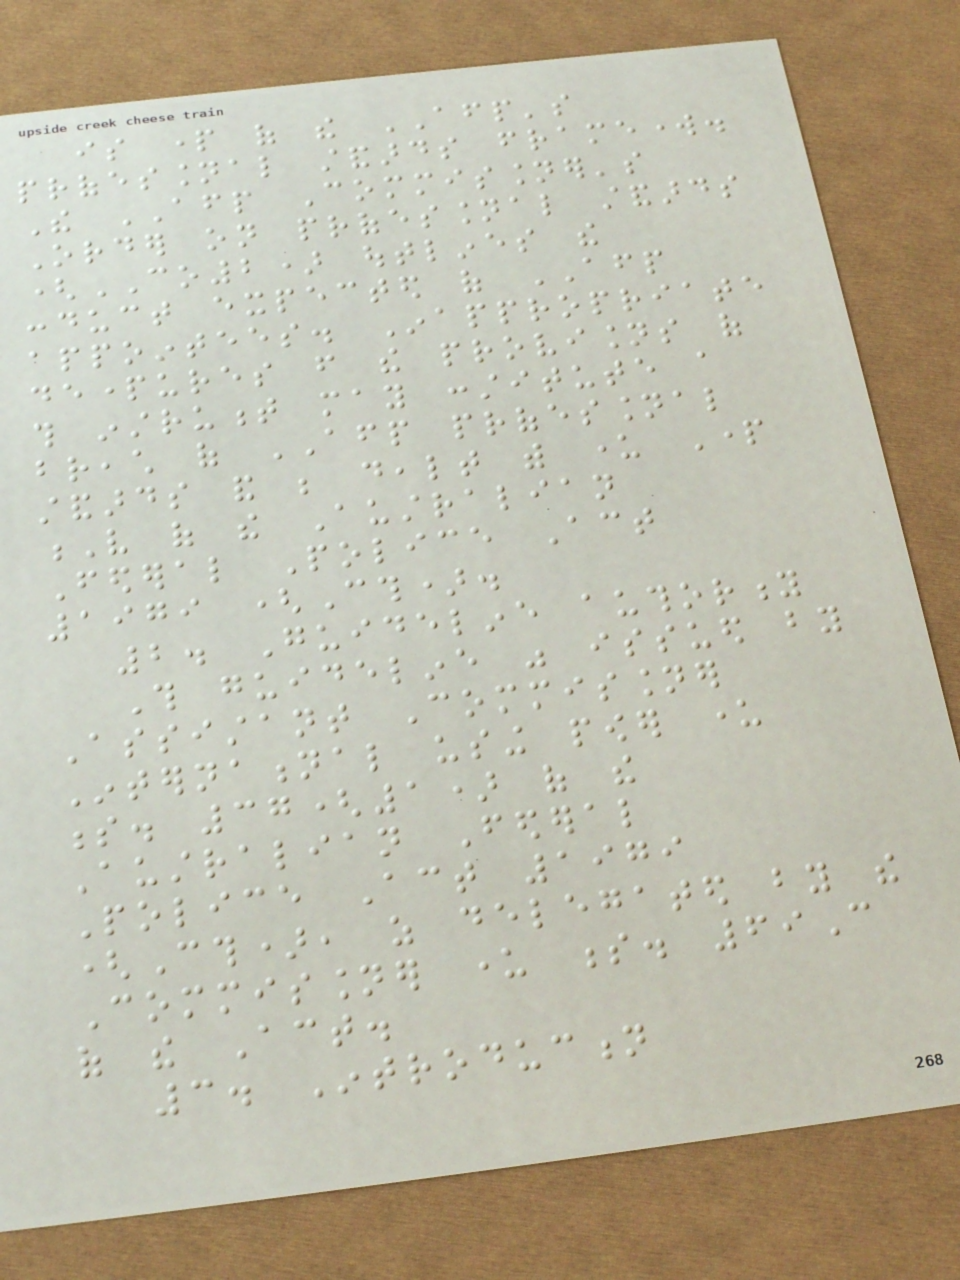is part of the AFP's
professional standards framework.
The AFP Commissioner's
Order on professional standards
(CO2) outlines the
conduct expected of AFP
appointees. Inappropriate
departures from the provisions of
this instrument may constitute a
breach of AFP professional
standards and be dealt with under Part
V of the Australian
Federal Police Act
1979 (Cth).
2. Guideline authority
This guideline was issued by
Assistant Commissioner
International using power under
s. 37(1) of the
Australian Federal
Police Act 1979
(Cth), as delegated by the
Commissioner under s. 69C
of the Act.
3. Introduction
